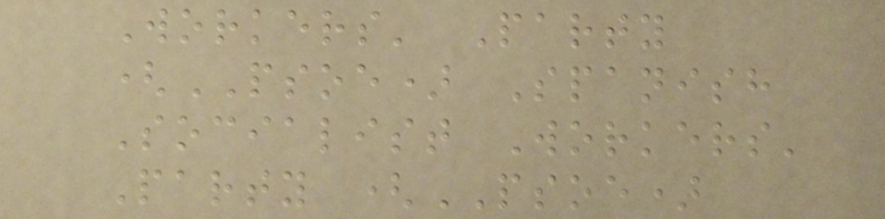Workers' Party
(PSOE) Spanish
Socialist Workers'
Party (PSOE)
